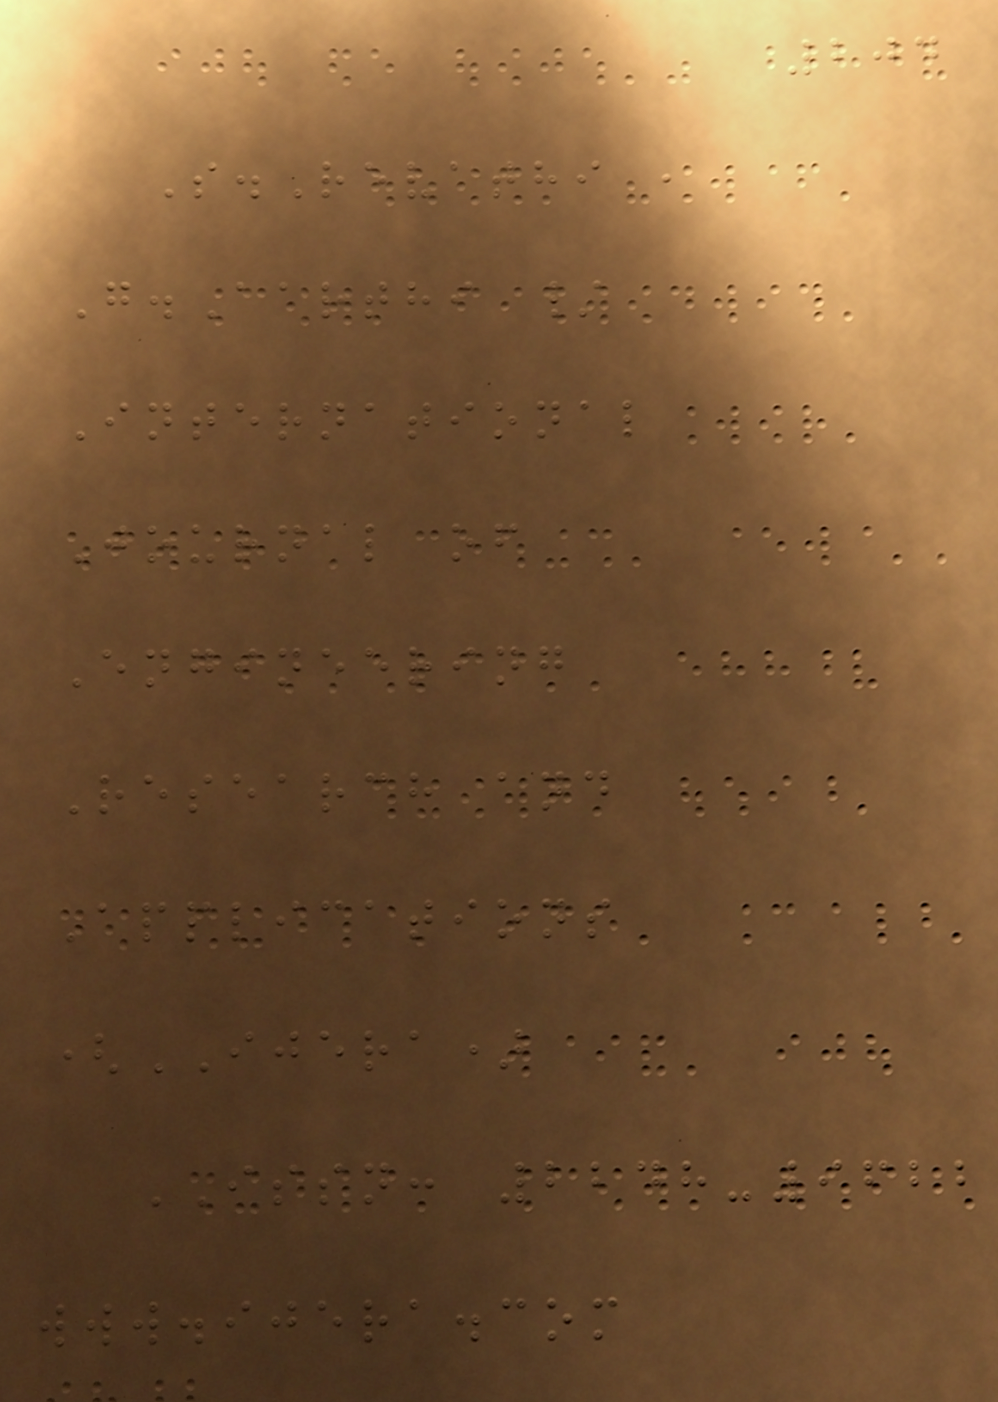204
S.Revathi ,
G.Aarthi /
International
Journal of
Engineering
Research and
Applications
(IJERA)
ISSN: 2248-9622
www.ijera.com
